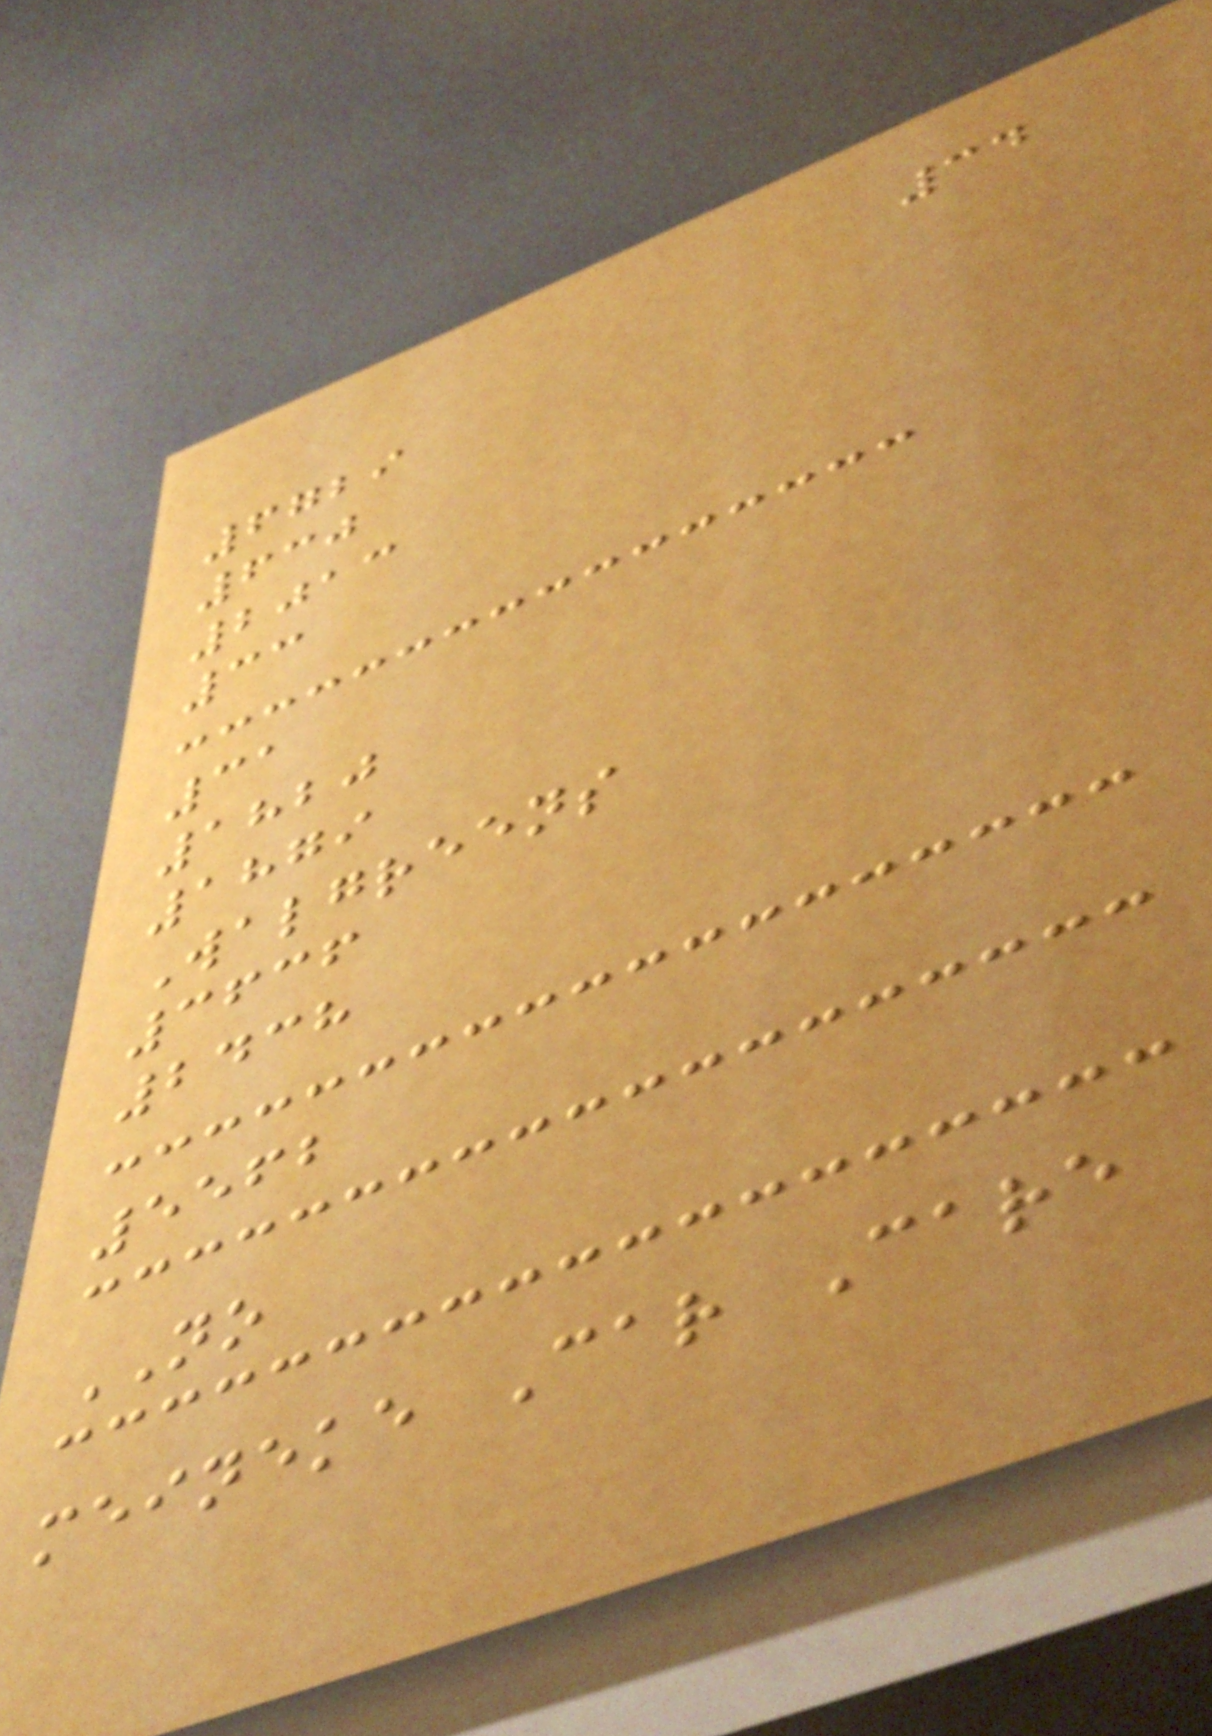34
6729
630
2013
33
31
1820
1879
Walgreens
3636
2438
5562
NO
meineke Car Care
